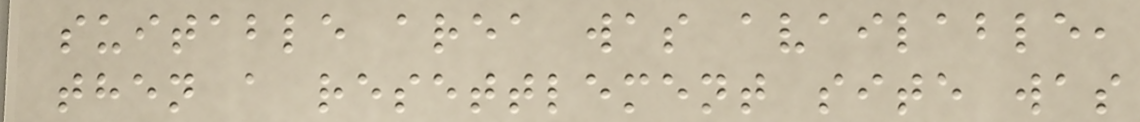suitable area was available,
then a resettlement site was
